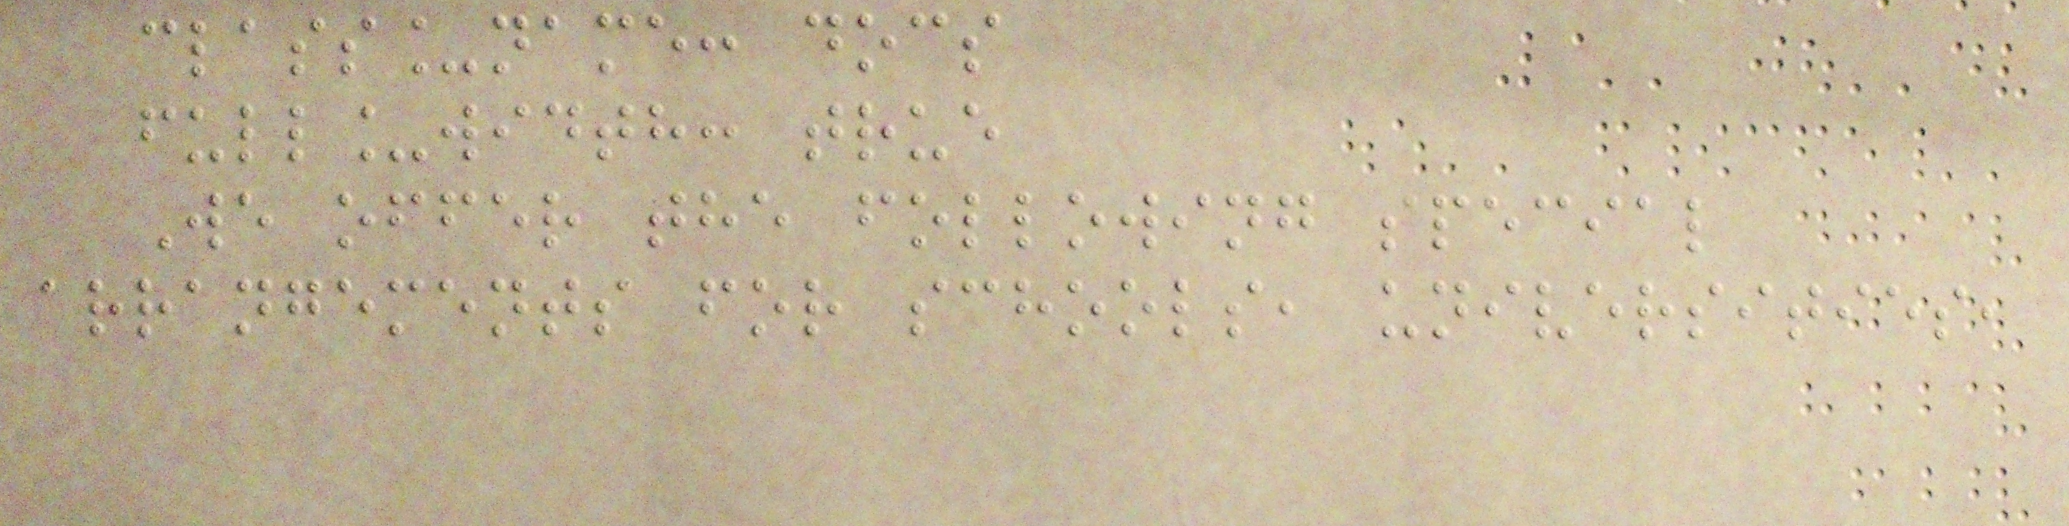class_name: docs
full_width: true
We offer the following special
arrangements for schools, universities,
